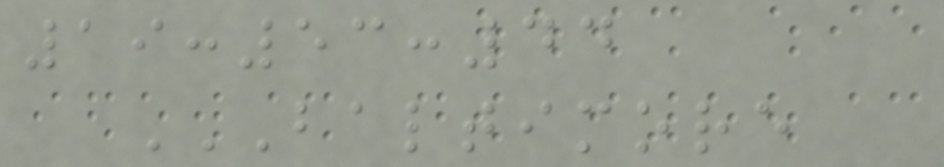19:53:44
BALTIMORE
